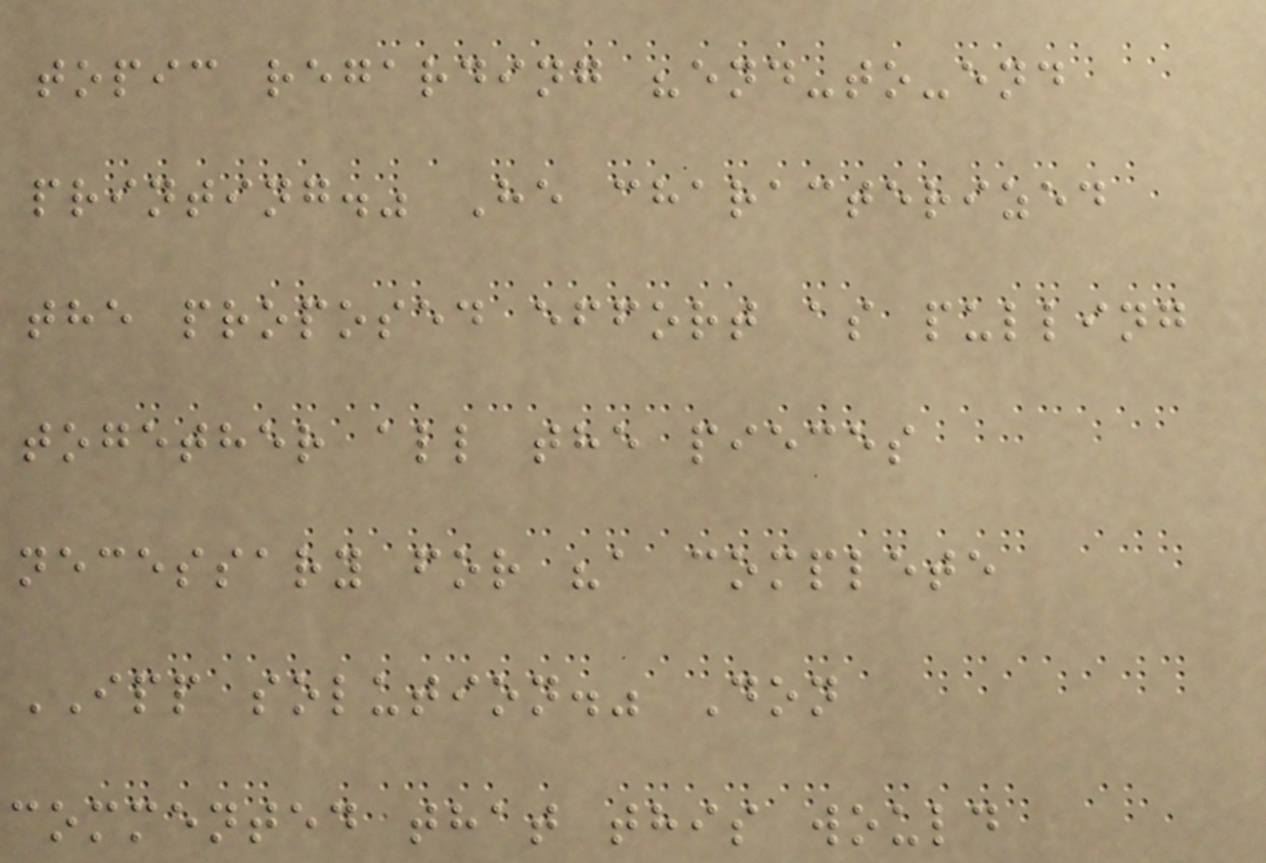topic regarding "end-to-end
printing." He characterized
the proposed effort as pulling
together all the pieces
necessary for "a complete
IPP solution." Don
commented that this would
